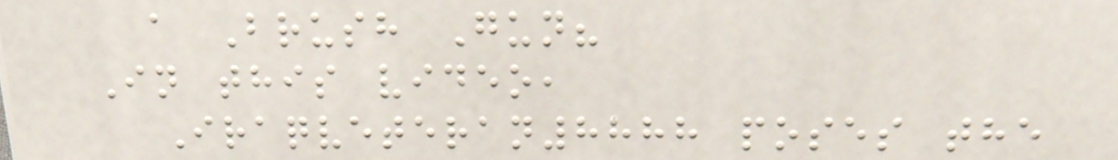a Brush Gun?
In this video,
Iraqveteran8888 poses the
